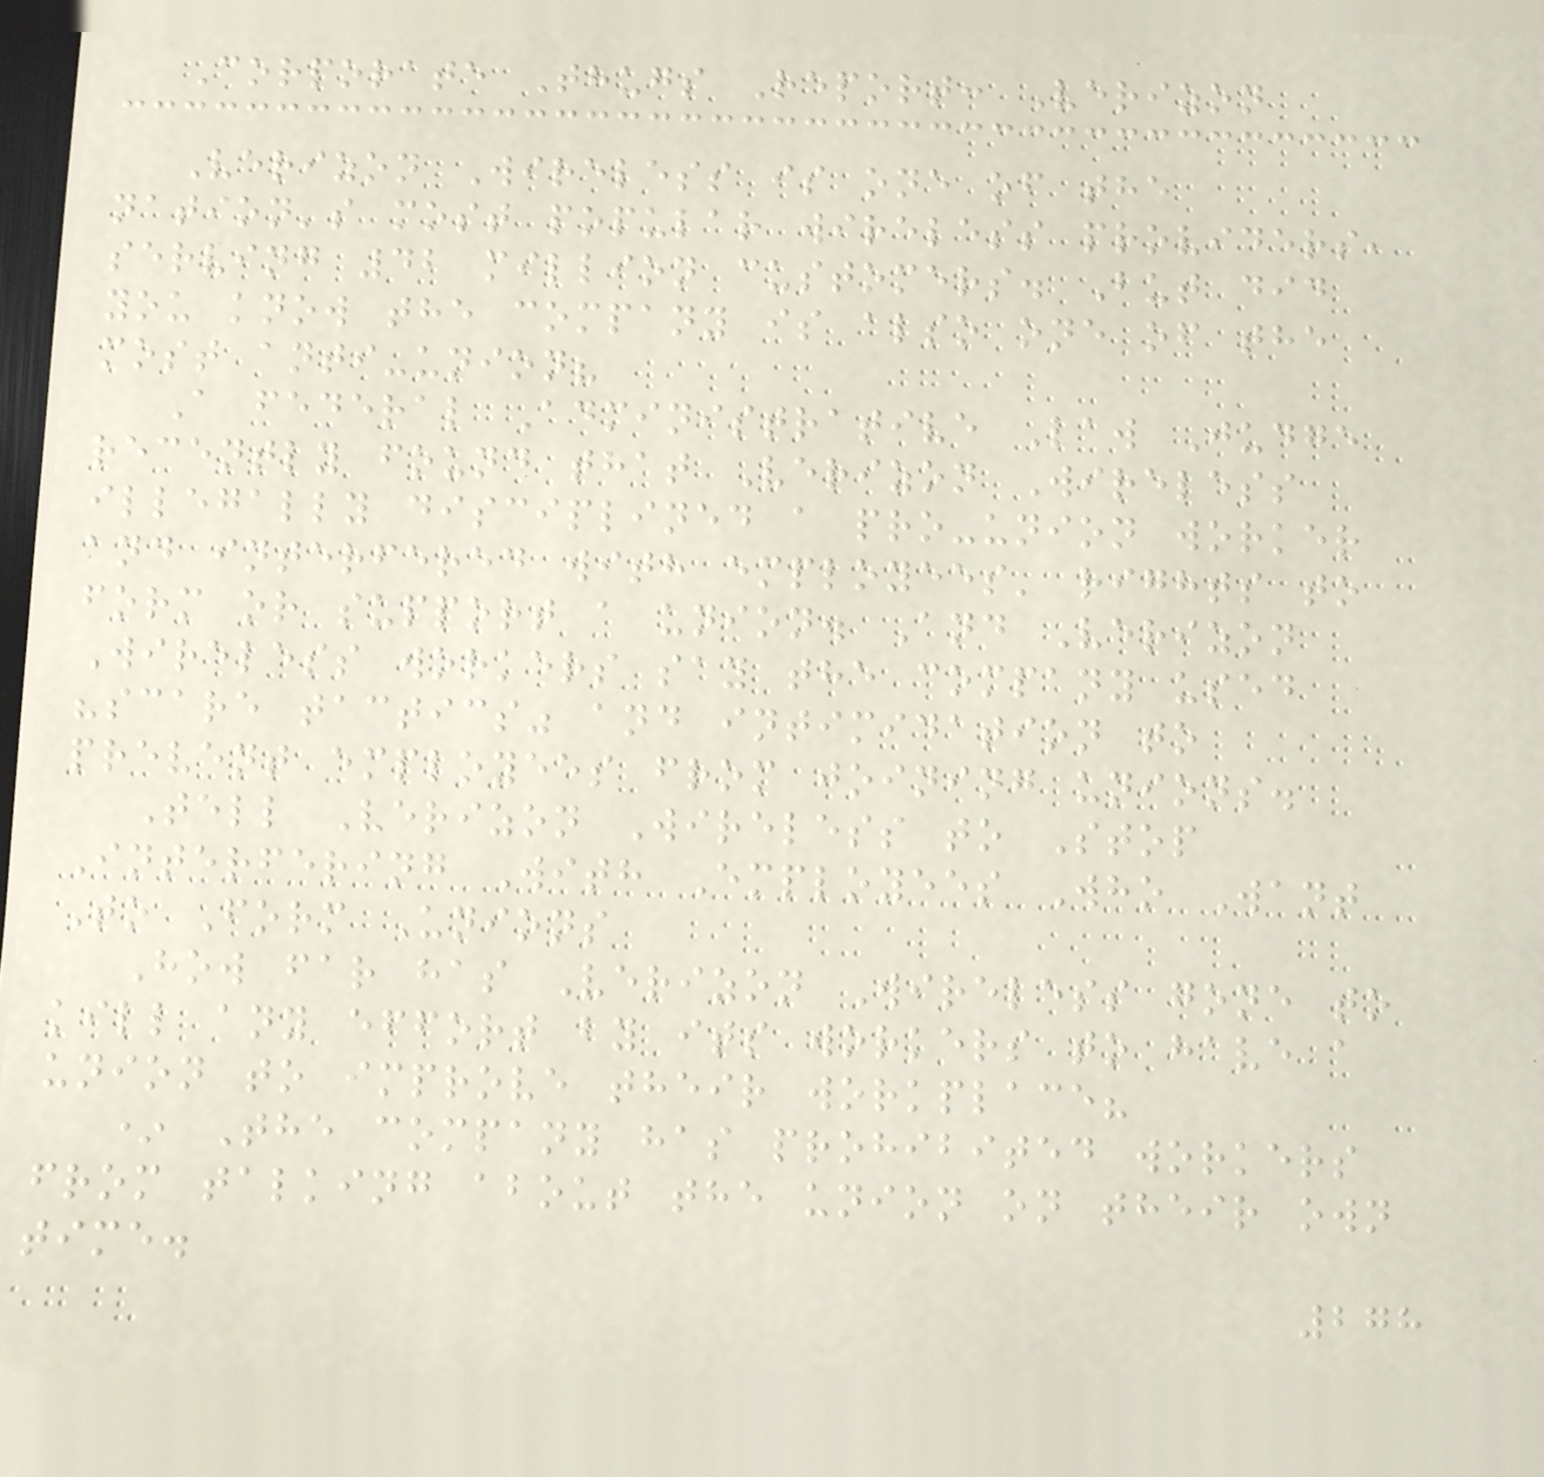Corporate Thugs Report: Verizon
Verizon Wireless is one of the
nation's most popular wireless providers,
serving 42 million customers. But did
you know the company is also one of the
most anti-union?
A federal Administrative Law Judge
recently found that Verizon Wireless
illegally disciplined a pro-union worker
and interfered with employees' rights to
form or support a union. And Verizon
Wireless workers say the company used
"scare tactics" and intimidation to
prevent employees from joining unions.
Tell Verizon Wireless to Stop
Interfering With Employees Who Want
To Form Unions
How far has Verizon Wireless gone to
kill any effort by its workers to have a
union to improve their workplace?
* The company has prohibited workers
from talking about the union on their own
time.
278
